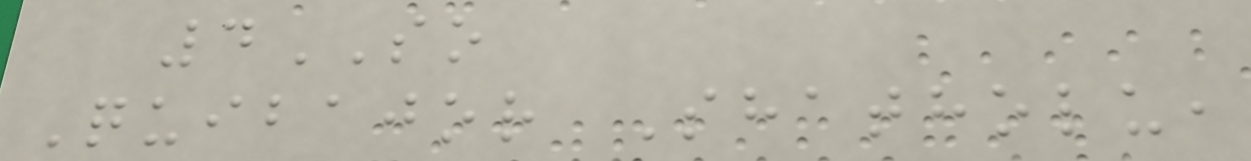4SO
Quibajor Shatholu,
